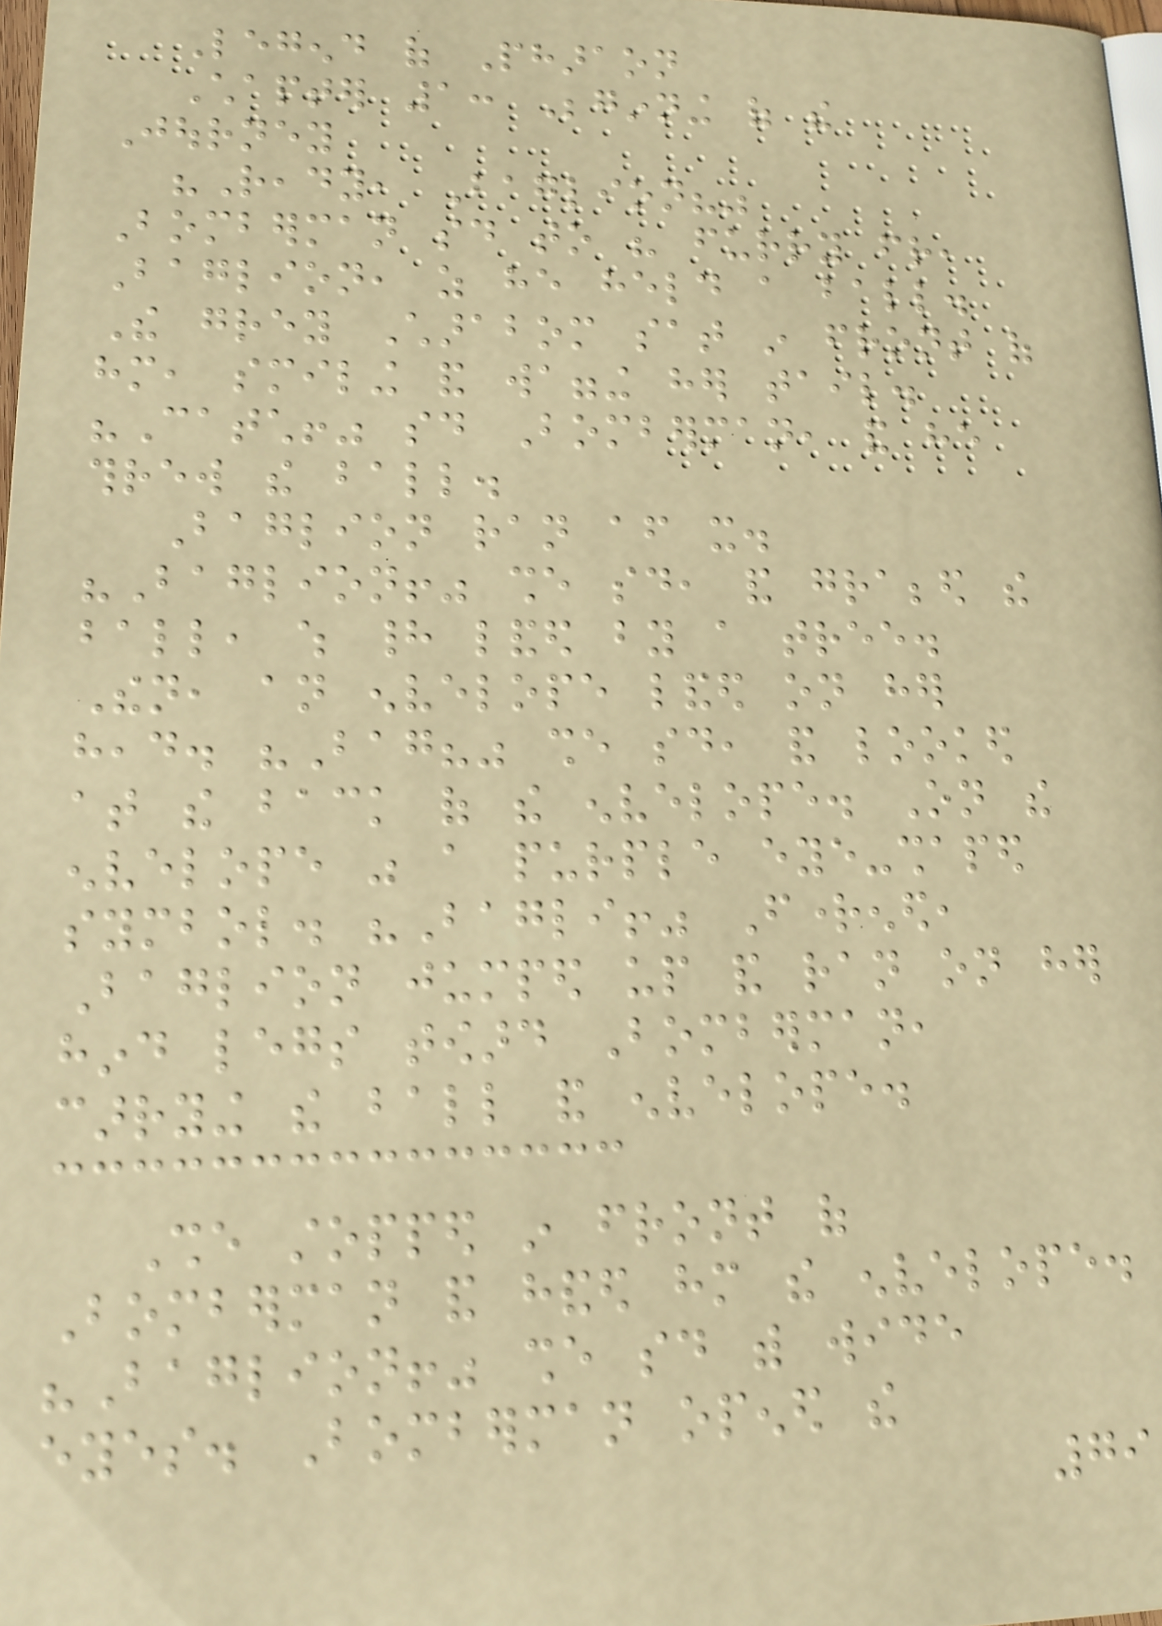Legend of Pharaon
Chapter 1: Beginning of the
Journey
"Ready, Baglion?"
Bomberman said to his furry friend,
Baglion, as he held a ball.
The grey Charabom sat in front of
him, smiling and wagging her tail.
"Catch!" said Bomberman, and he
threw the ball.
Baglion ran after it.
"Baglion!" she said, and grabbed the
ball, which had landed by a tree.
Then, an envelope landed on her
head. "Bag?" she said, and looked
at the back of the envelope. On the
envelope was a purple eye-shaped
symbol. "Bagli!" Frightened,
Baglion jumped up and ran on her
hind legs toward Bomberman,
carrying the ball and envelope.
She stopped in front of
Bomberman and handed him the envelope.
"Baglion!" she said with wide
eyes. Bomberman opened the
79
